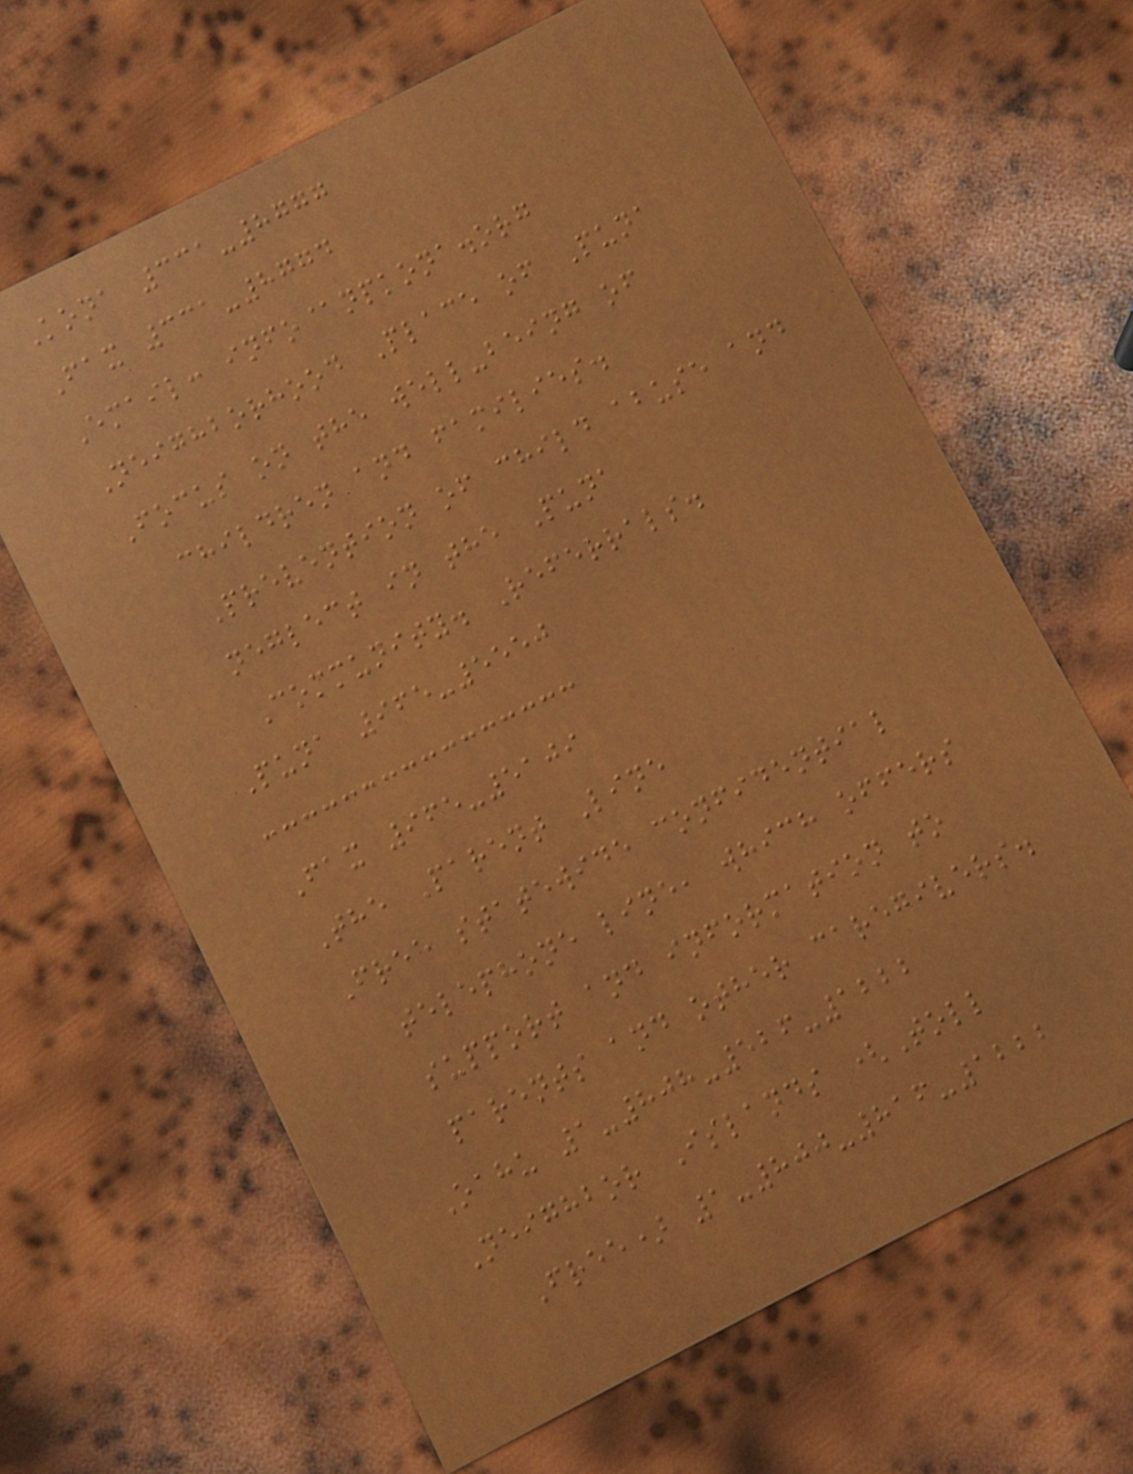Kona 331-8777
Fax 331-8774
Email: info@npkona.org
Neighborhood Place of Puna
Focus on the well-being of
children and families.
Prevention of child abuse and
neglect in the Puna
Community. Referrals.
Puna 965-5550
Fax 965-5109
The Parent Line
Free statewide confidential
telephone line, which offers
support and information to
parents and other caregivers.
Oahu 1-808-526-1222
Neighbor Islands (Toll
Free) 1-800-816-1222
